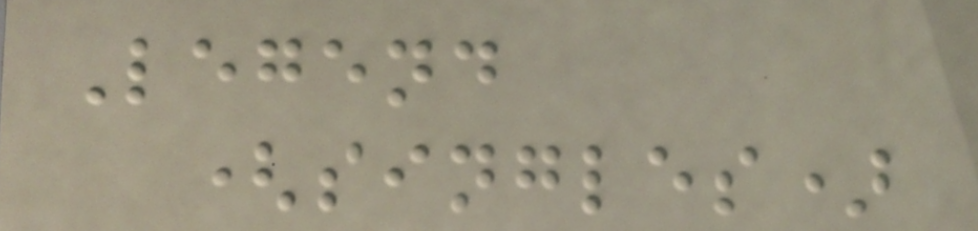Legend
(singles)
